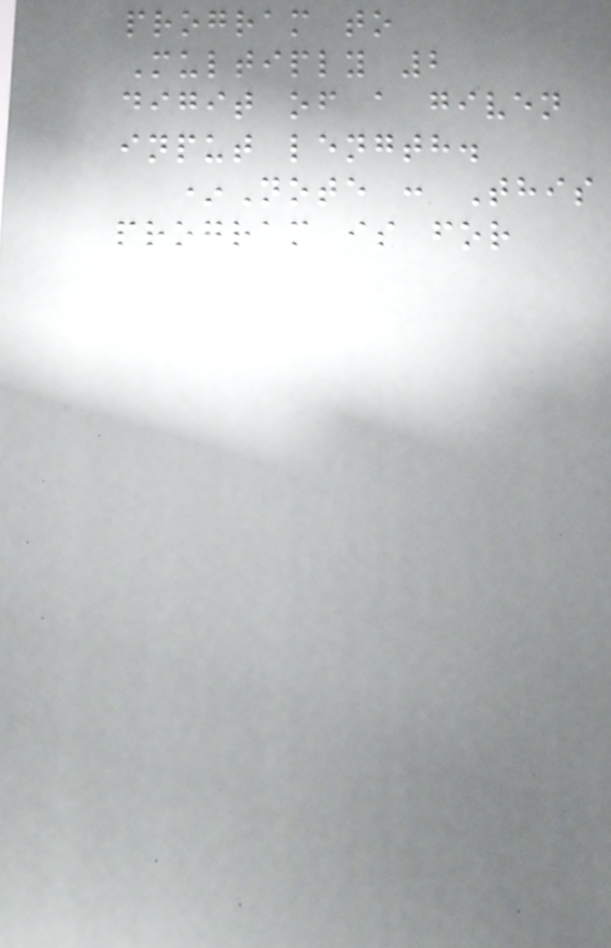program to
Multiply 2
digit of a given
input length.
*Note : This
program is for
